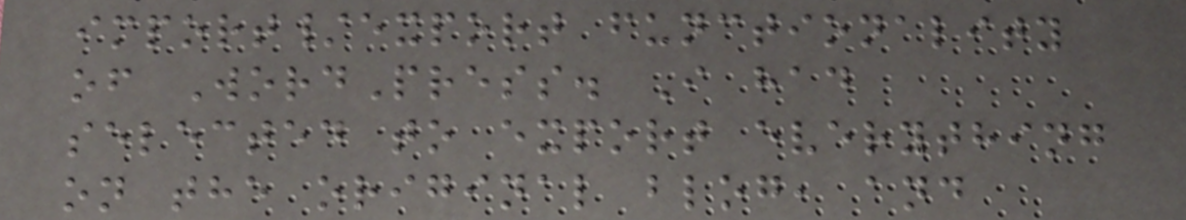import/export functionality
of WordPress. I had
selected to export everything
on the original blog, and
